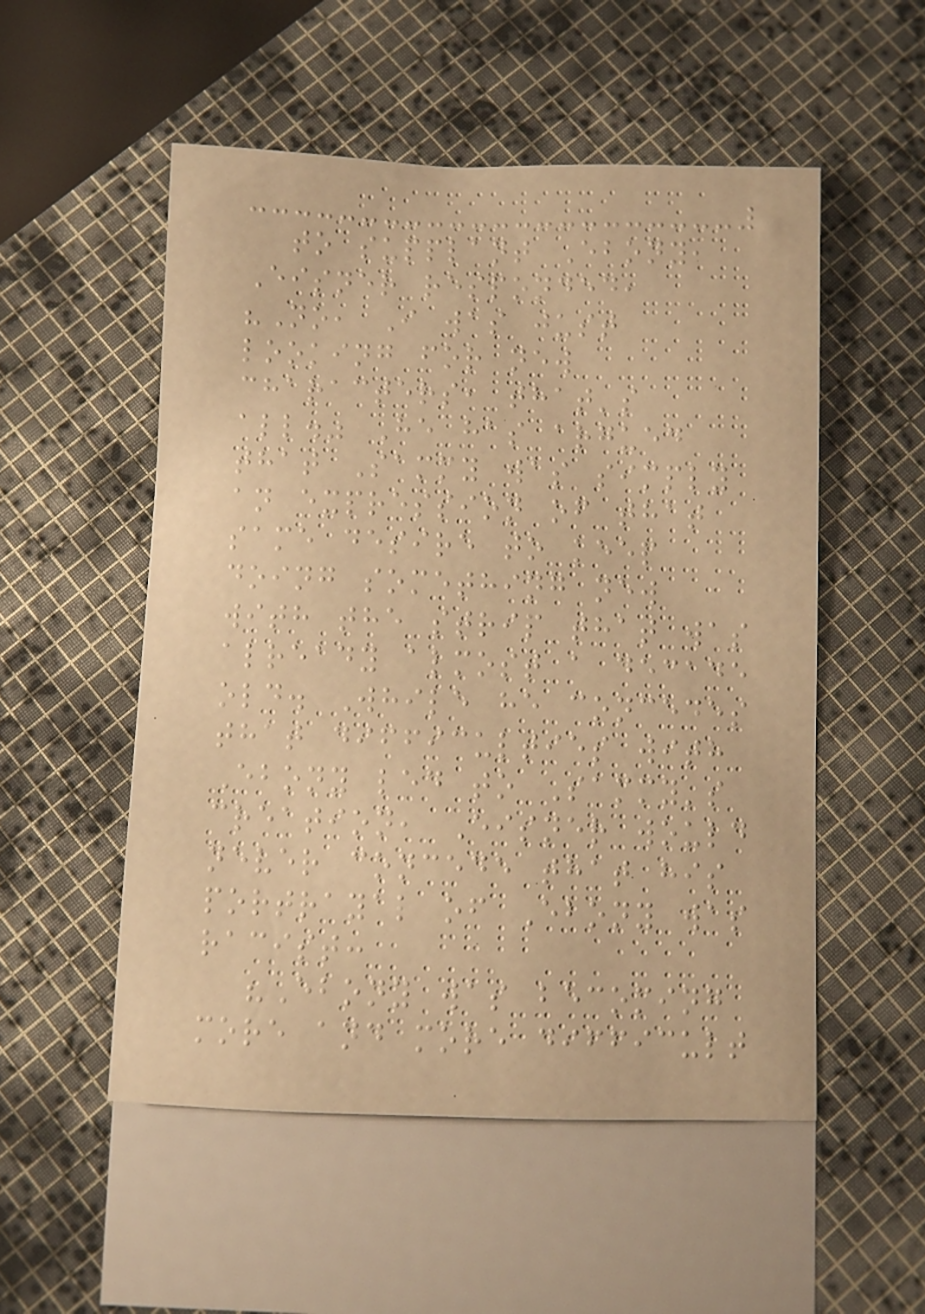to supplant Ebony,
Eisner responded,
"No, I was just
looking for new
characters, that's
all." He has argued
that Sammy was simply
an expression of that
same desire to keep
doing something new
with the strip that was
already almost a decade
old. While he concedes
that difficulties with
Ebony led to Sammy's
creation, Eisner would
never concede that his
portrayal of Ebony was
racist:
"Ebony was becoming
more and more difficult
